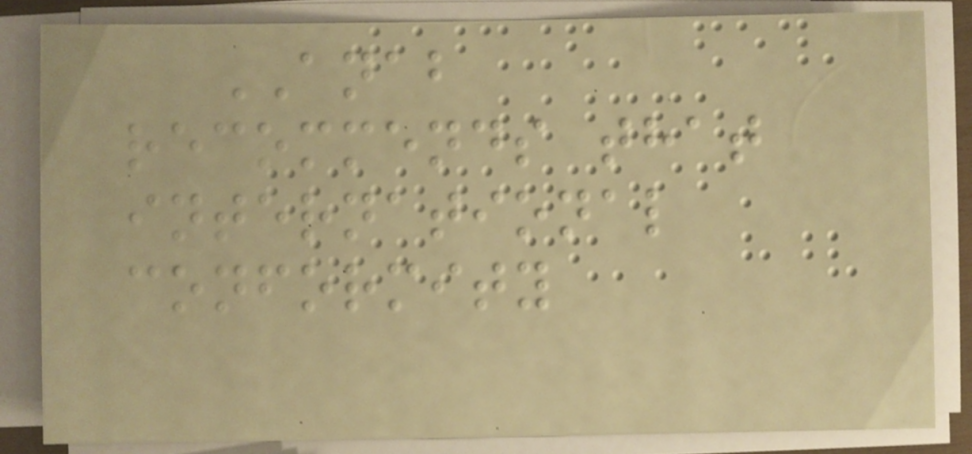ANAB
recommends that
international
conformity
